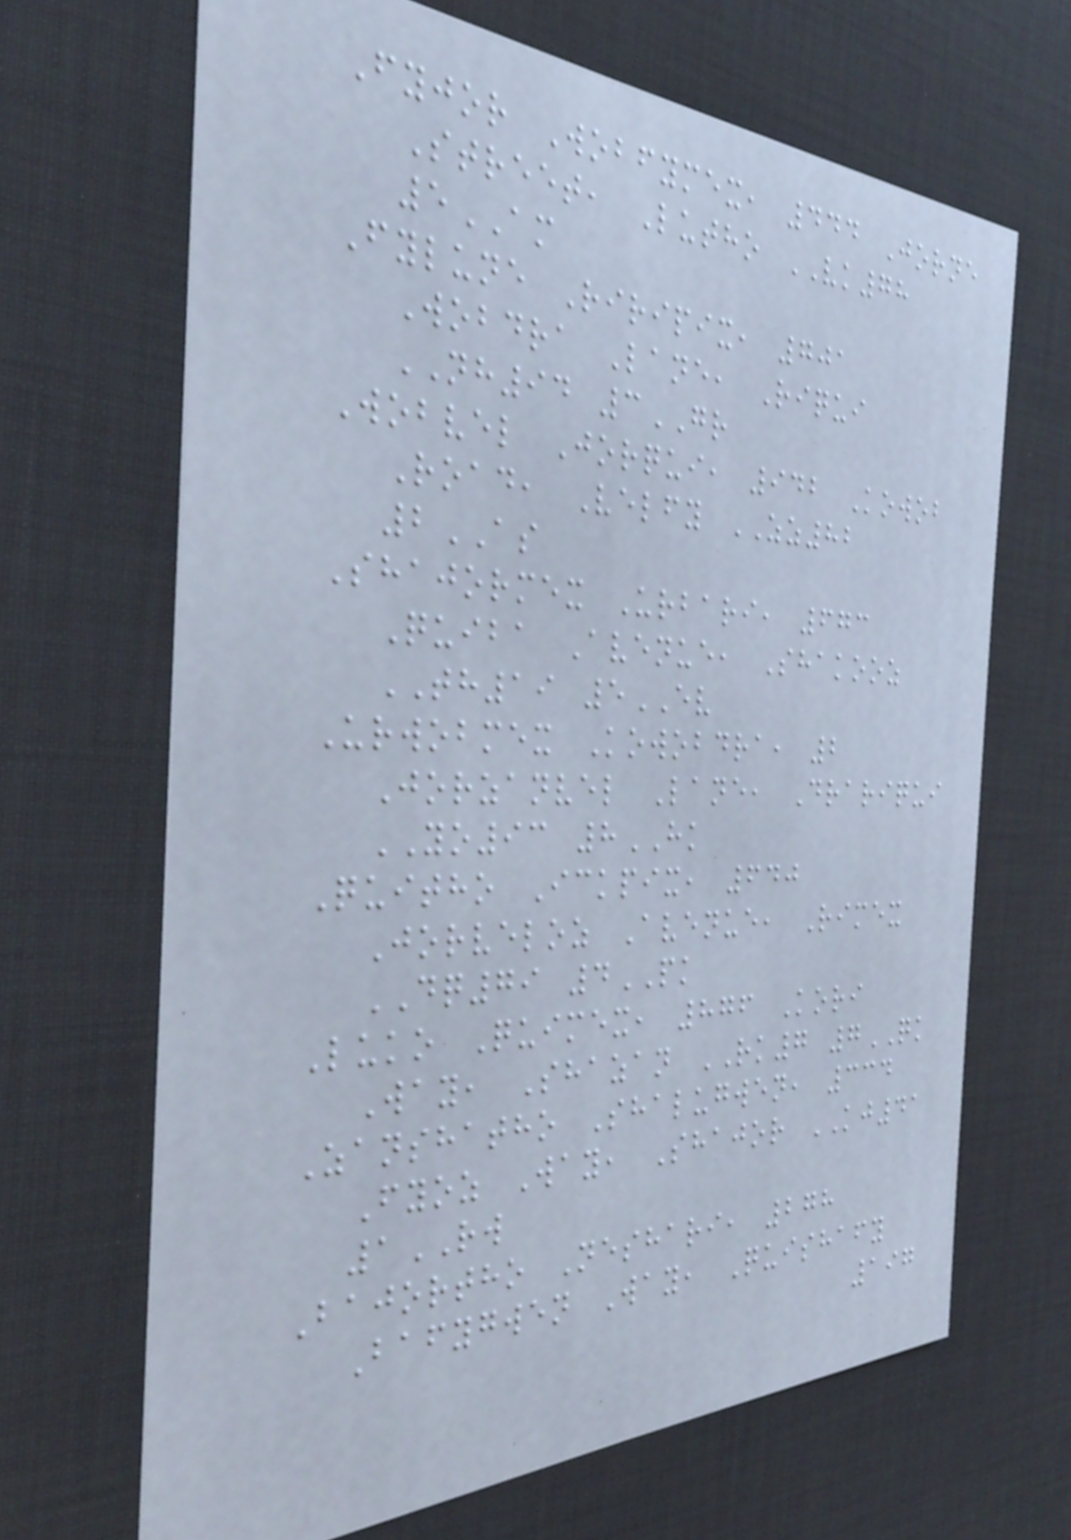Fyjor Wobfymex, 444 Jorne
Street, Lutho VK78
5AM
Fylune Riripix, 701
Wobdra Lane, Riqui
NH94 3GR
Wobvel Jorqui, 942 Kowob
Road, Velfy ZZ82
2AS
Shajormex Urbari, 673
Quiba Avenue, Shakooz
TH19 5EV
Urwobmex Kowobdra, 2
Jorzanvel Lane, Drariqui
YO93 8HK
Quitho Ickpix, 640
Jorveloz Avenue, Rimex
DQ79 4PK
Luko Quimex, 876 Kori
Way, Shazan RK7 7QK
Zanshatho Shalugwen, 334
Fyoz Way, Shajor KJ41
1RW
Bajortho Neshari, 278
Bafygwen Way, Quishafy
197
